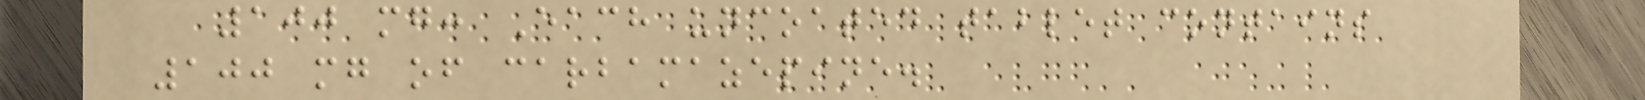100 mg: Each uncoated tablet contains
100 mg of carbamazepine.
